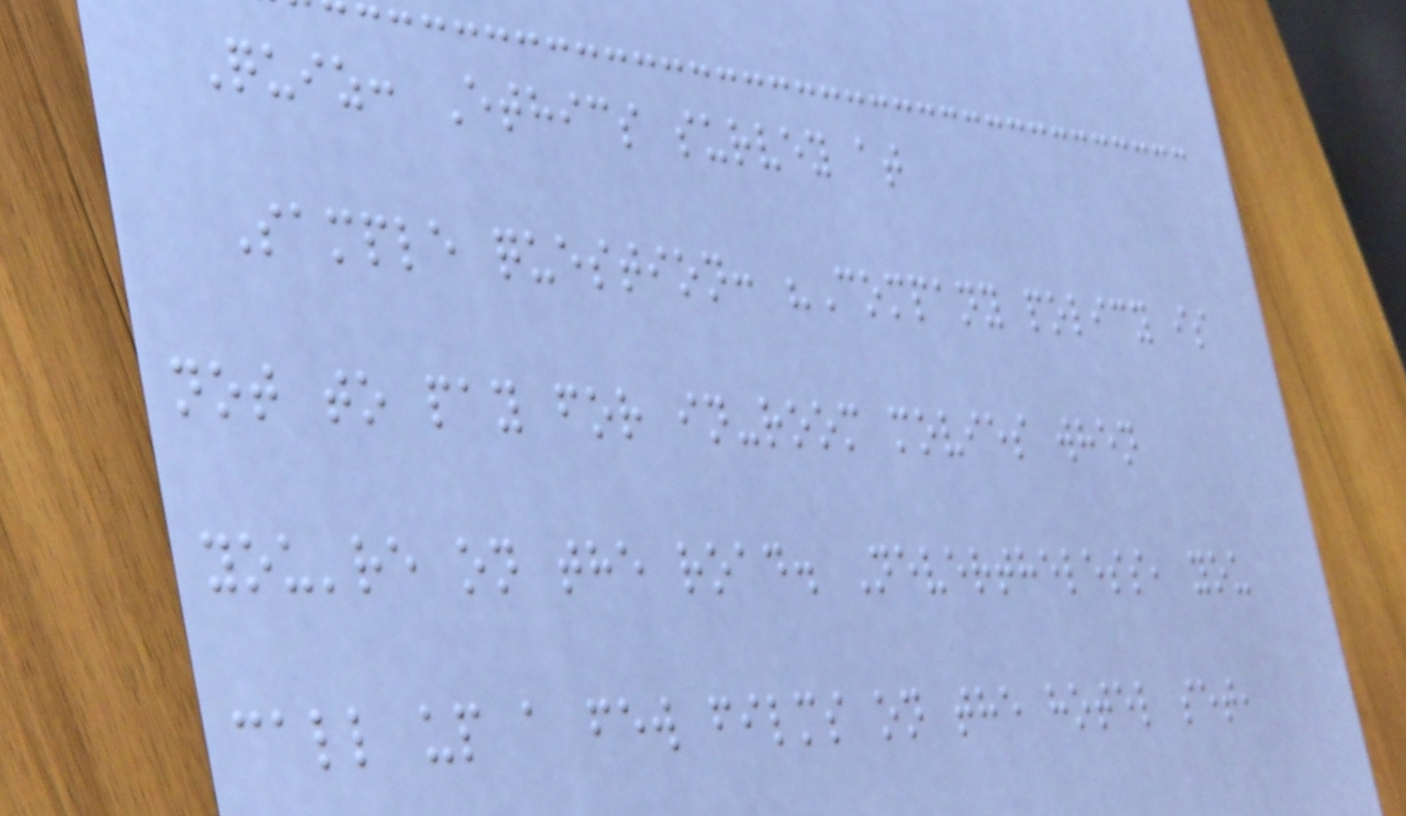Quiz: Ethics survey at
Sample question: "Company policy is
not to pay for in-room movies when
you're on the road. Nevertheless, you
call up a few films on the hotel set,
